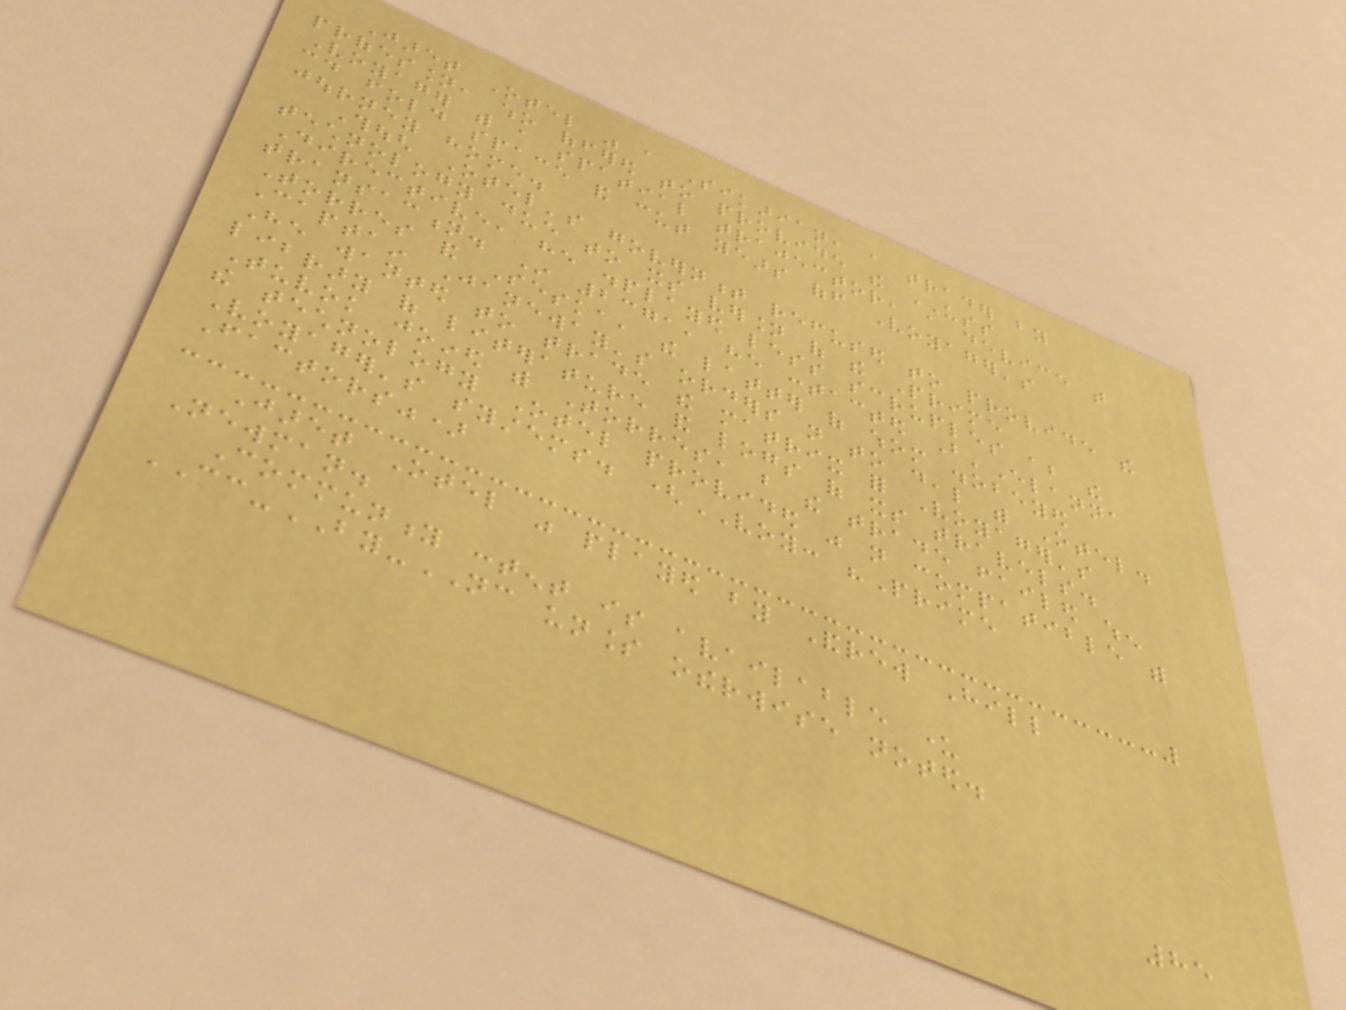Jaret Otel was a Sikarian, a trader by
profession, who offered to provide the USS
Voyager with a spatial trajector, a device that
could fold space and cut years off Voyager's
journey home.
Though Otel's government refused to provide the
technology due to its version of the Prime
Directive, he displayed less scruples about the
transaction. In 2371, he contacted B'Elanna
Torres and Seska, the latter of whom disobeyed
Captain Janeway's orders not to deal with Otel.
He wanted to trade the matrix for Voyager's
library of literature and logs of its travels.
Tuvok joined with Torres, but the trade failed when
the technology Otel provided was not compatible with
Voyager's systems. (VOY: "Prime
Factors")
Jaret Otel was played by Andrew Hill
Newman.
Community content is available under
CC-BY-NC unless otherwise noted.
85
